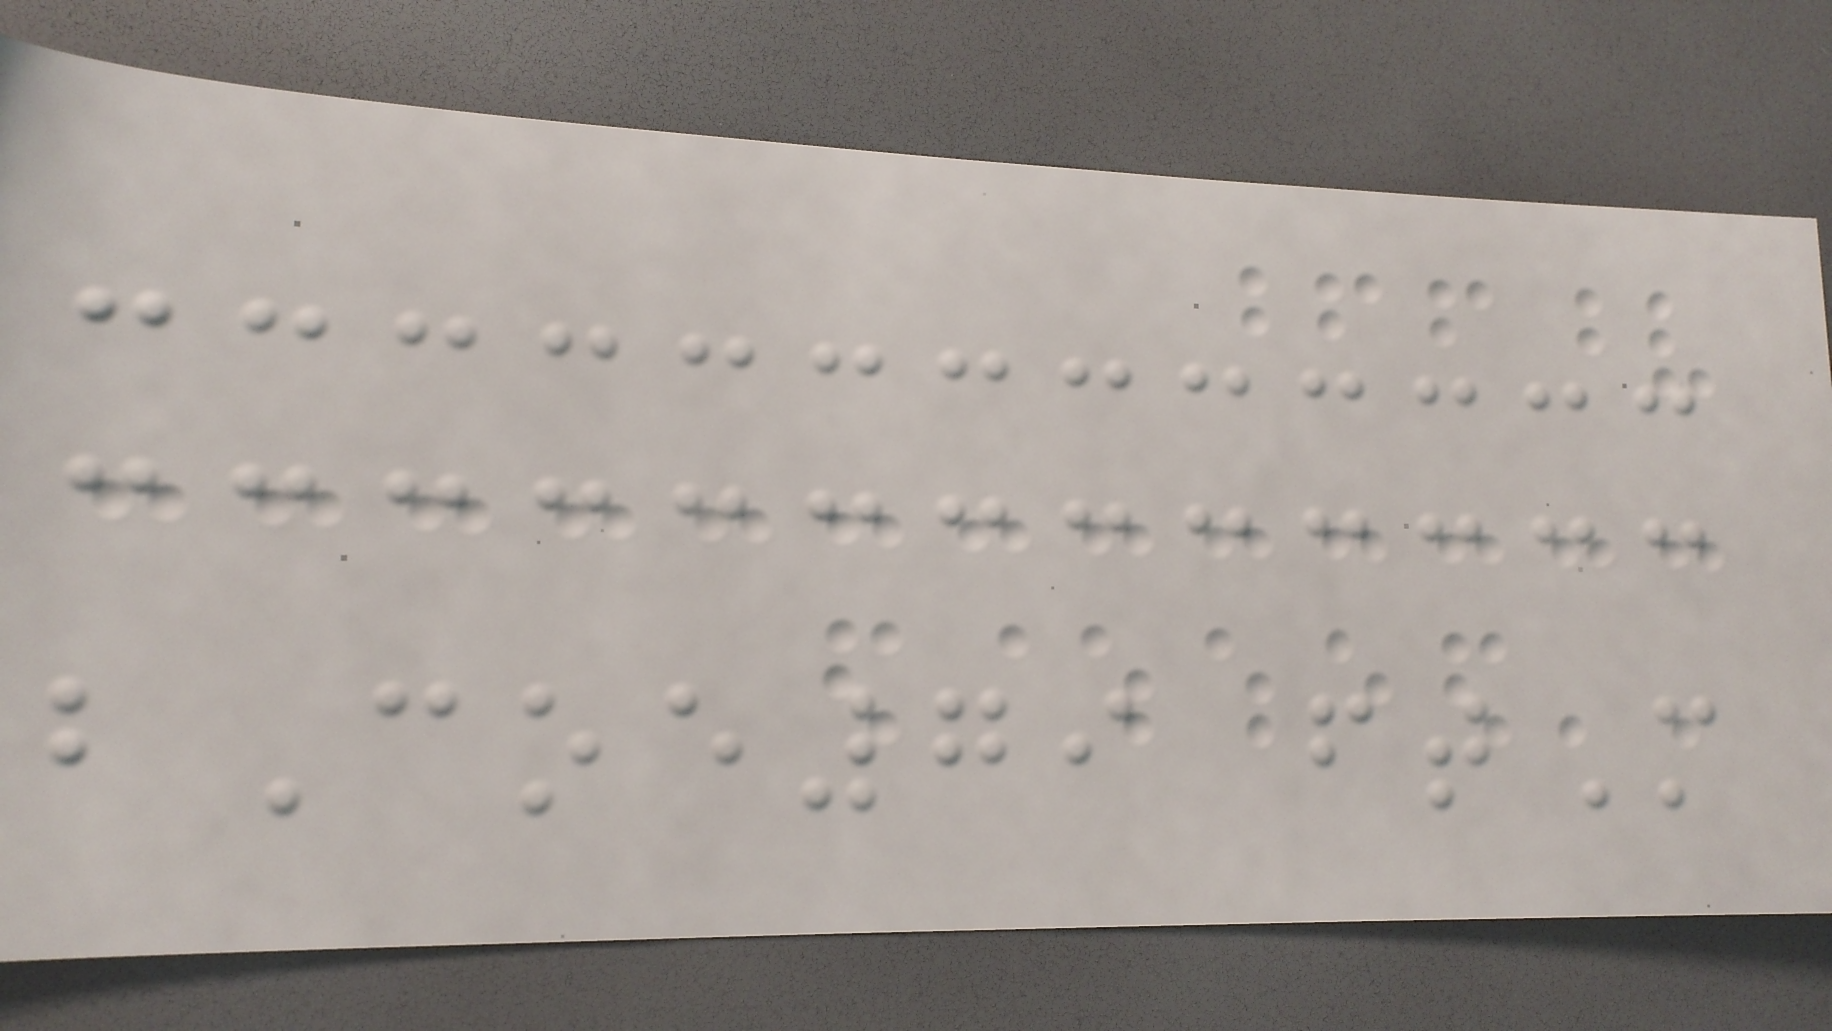bCoe79 ftM
